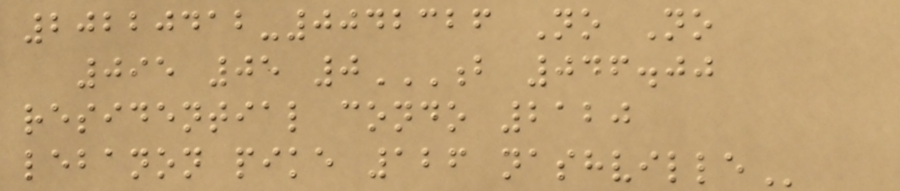20220412-0042326 No No
095 05 0B 046.00
RESIDENTIAL CONDO 2120
LEBANON PIKE 126 NASHVILLE
